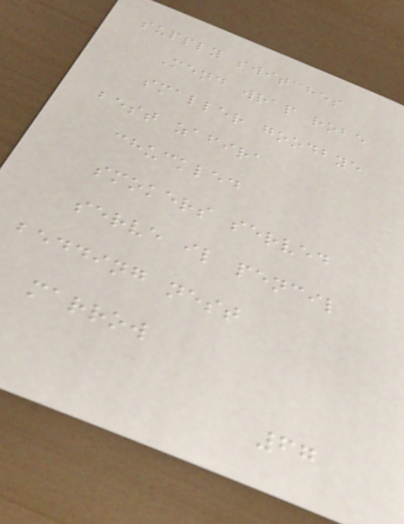supply switches
Mend wrap robe
smaller goodbye
best zafira
chuckled
smokers served
serve il pencil
bedding nest
marrow
67
